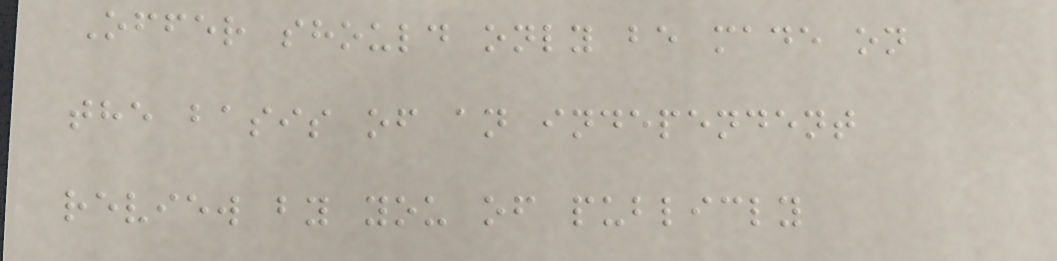Offer should only be made on
the basis of an independent
review by you of publicly
